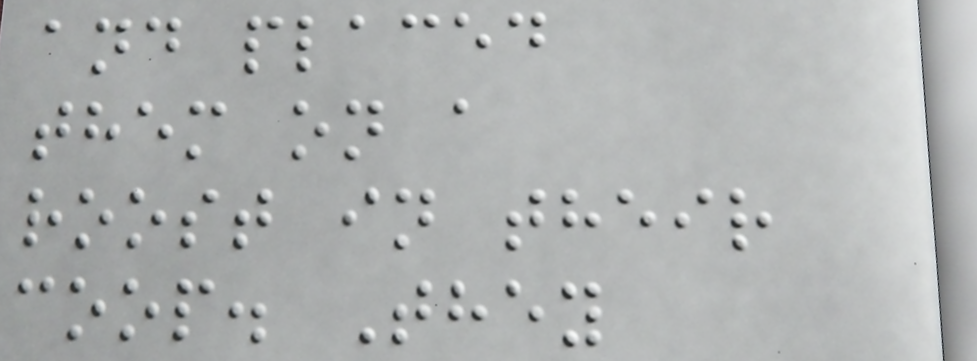and placed
them on a
roost in their
coop. They
